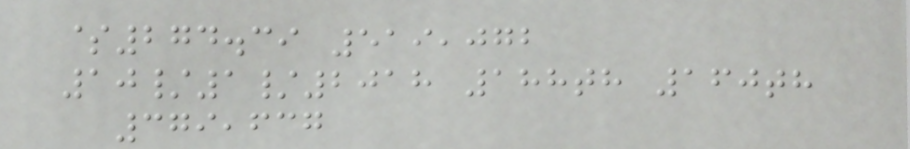$274.39 519,072
10/1/2018 188th 160th
379,637
